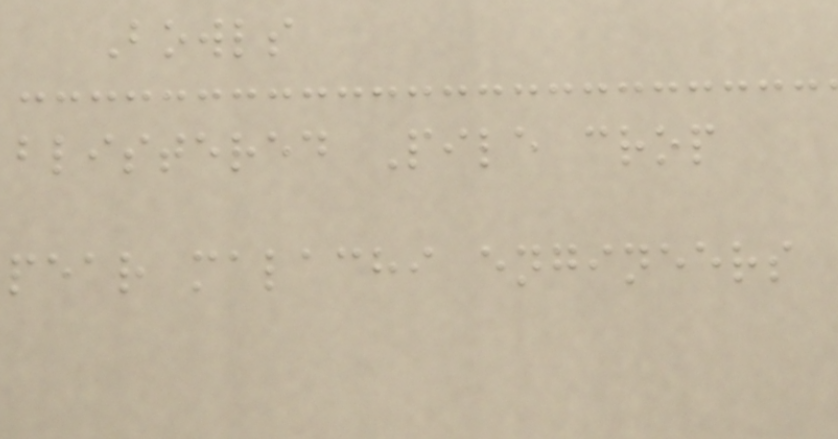Bowls
blistered Pile crop
pear malachi engineers
